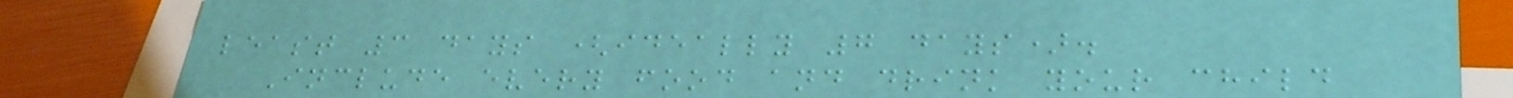least 3 days (ideally 7 days).
Include every food and drink your child
